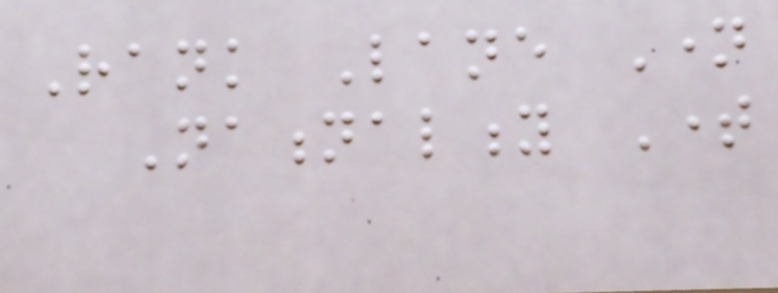Rank Lane Name
Nationality Time
